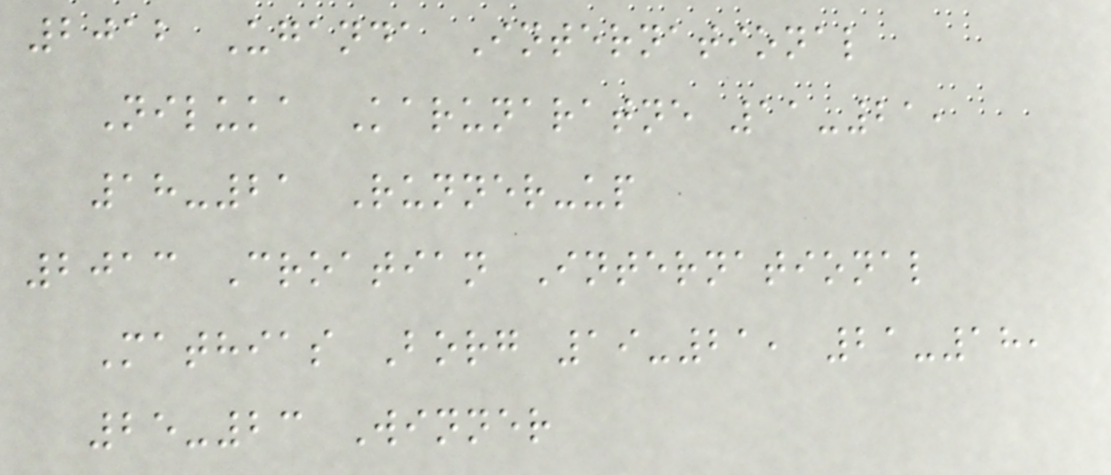2012 Uganda International
Niluka Karunaratne 11-21,
18-21 Runner-up
2013 Croatian International
Mathias Borg 19-21, 21-18,
25-23 Winner
